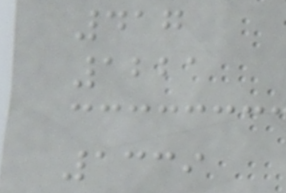417
1221
1339
